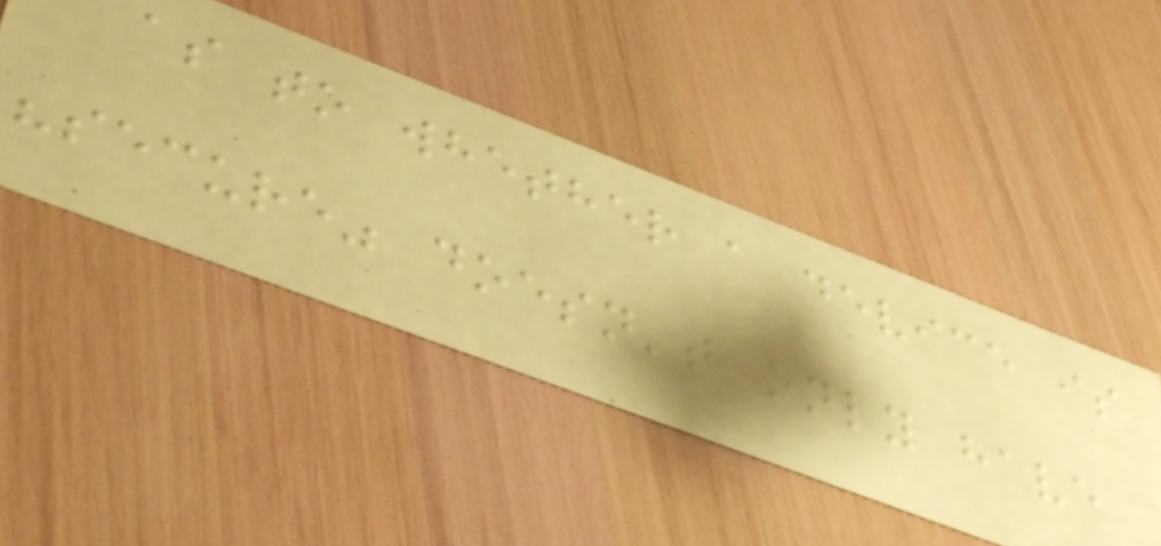as to whether a device is
"secure" doesn't only have
